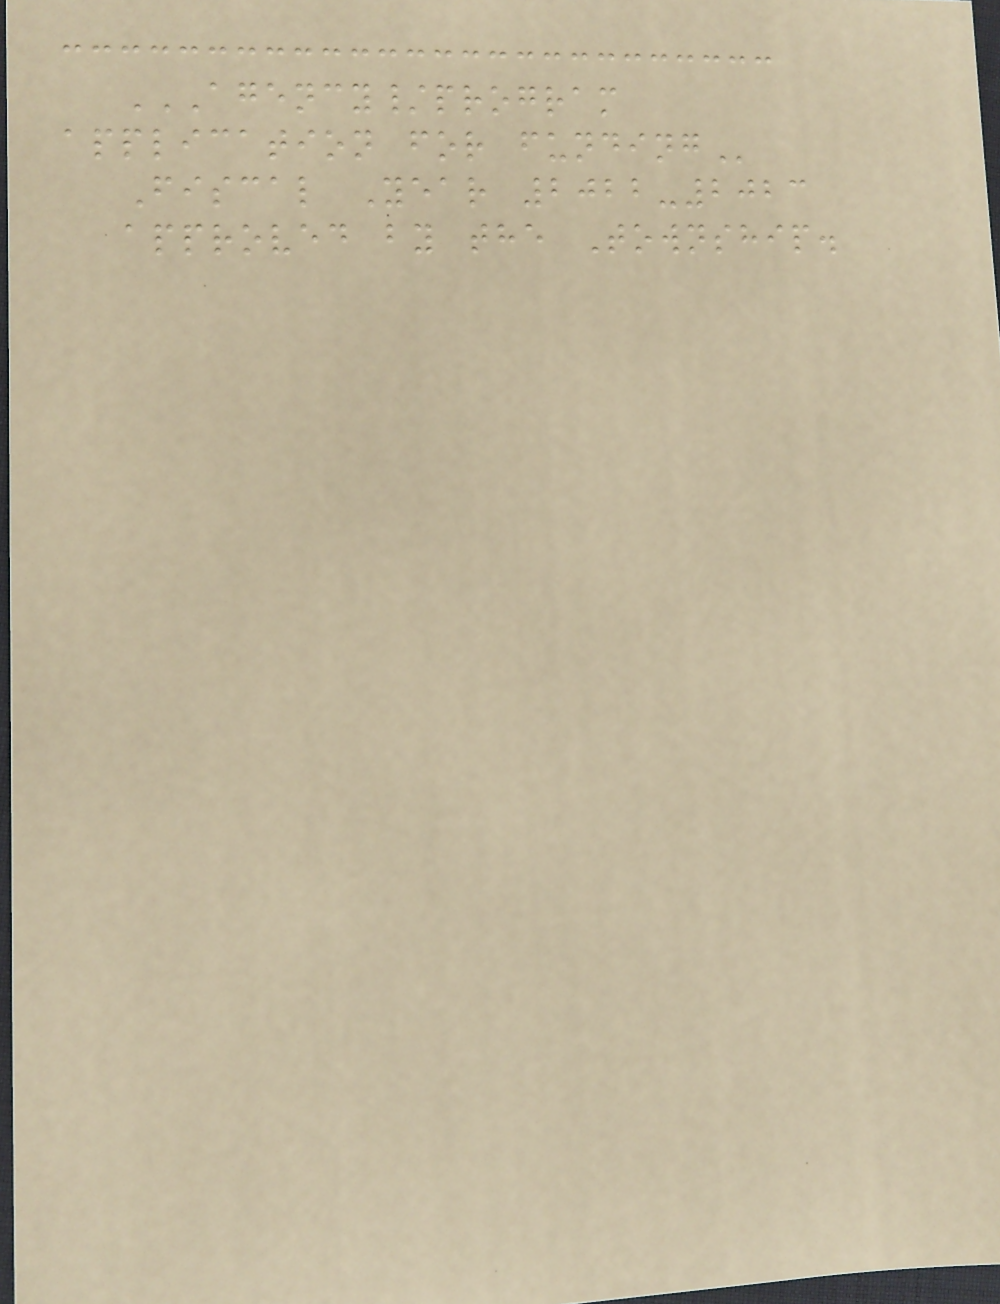AGENCY/PROGRAM
APPLICATION FOR FUNDING
Fiscal Year 2022-2023
approved by the Township.
